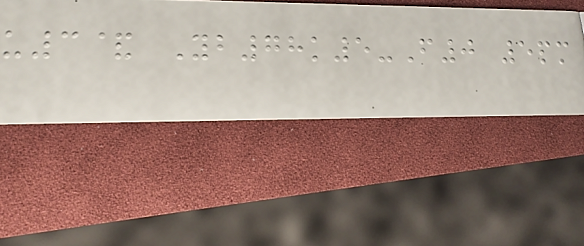u3& Yb78k5-F0 5pm
